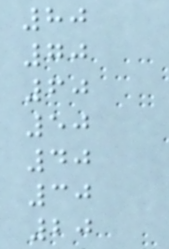80
70
60
50
40
30
20
